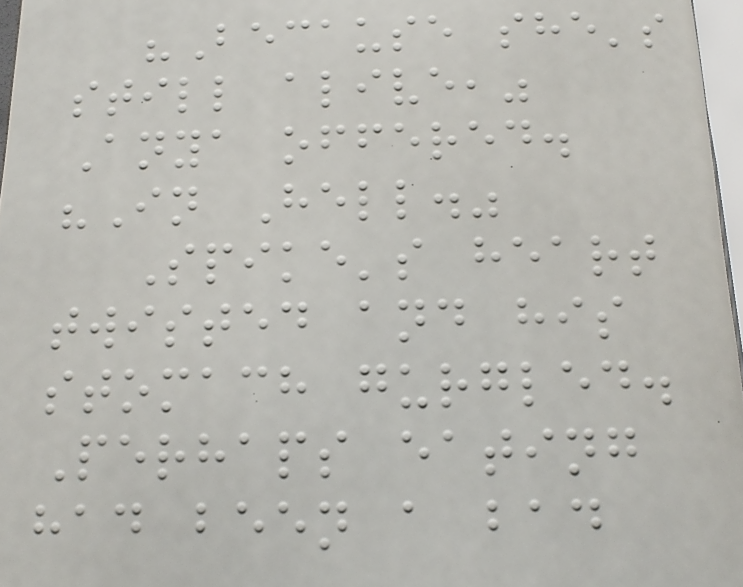"Because she's
still alive,"
Anya offered.
"In Hell."
Spike's heart
twisted and his
stomach gurgled.
Perhaps eating
had been a bad
